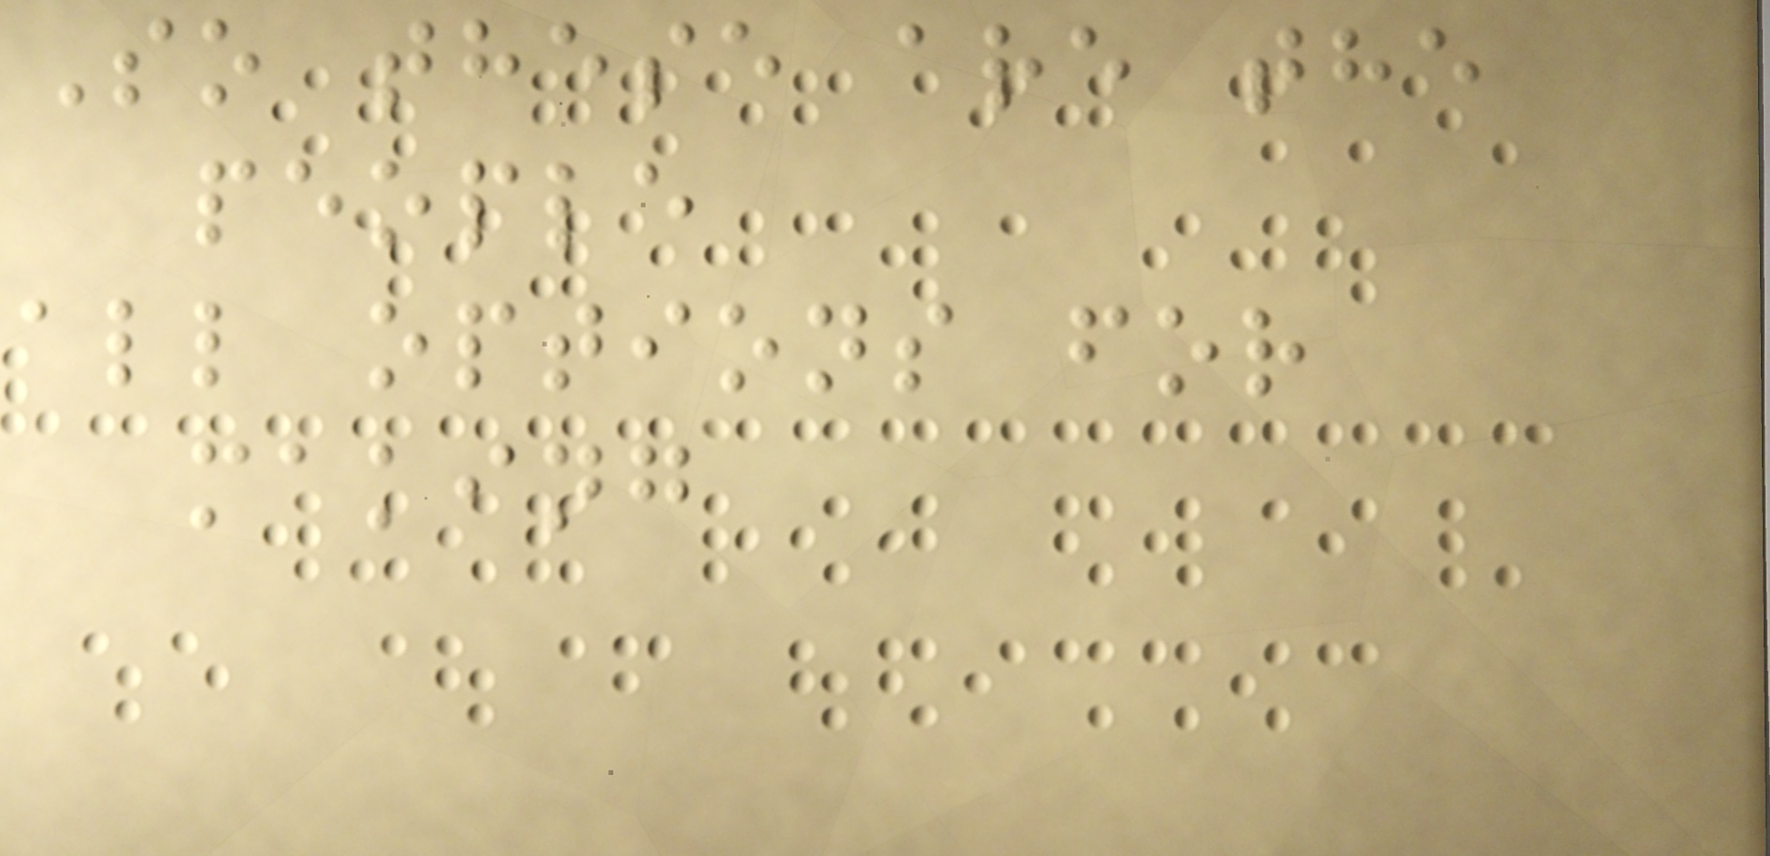So these are the
people
all options for
making
